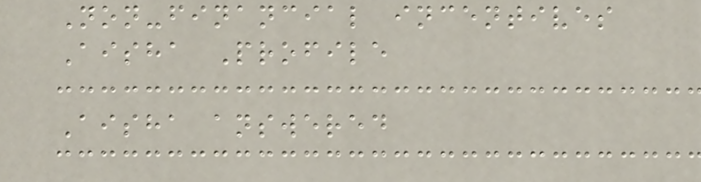Non-financial incentives
Aisha Profile
Aisha answered
